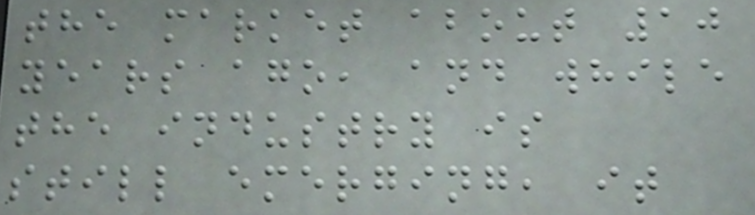the market about 10
years ago, and while
the industry is
still emerging, it
